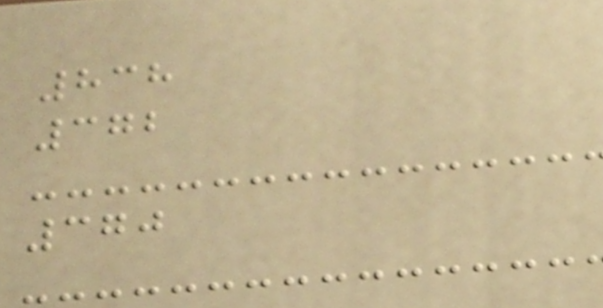838
372
370
